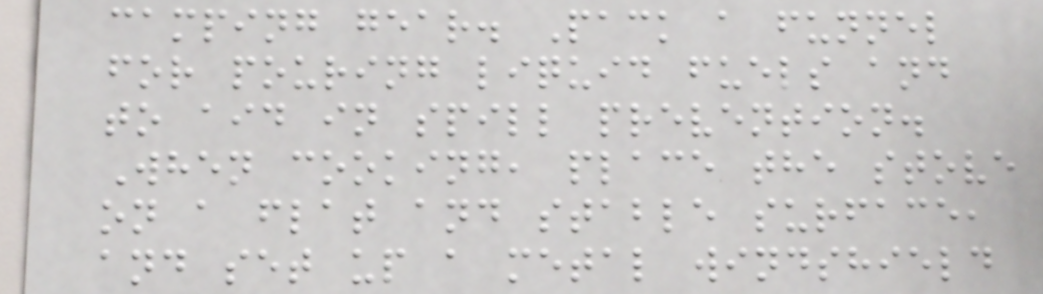camping gear. Pack a funnel
for pouring liquid fuels and
to aid in spill prevention.
When cooking, place the stove
on a flat and stable surface,
and set up a metal windshield
